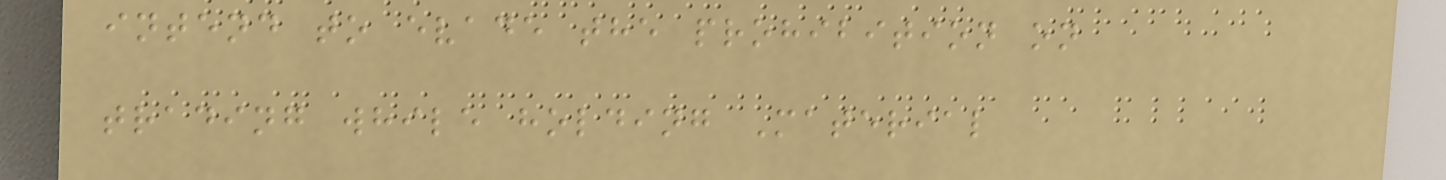intend to evade the prohibition on
trading while holding Material
